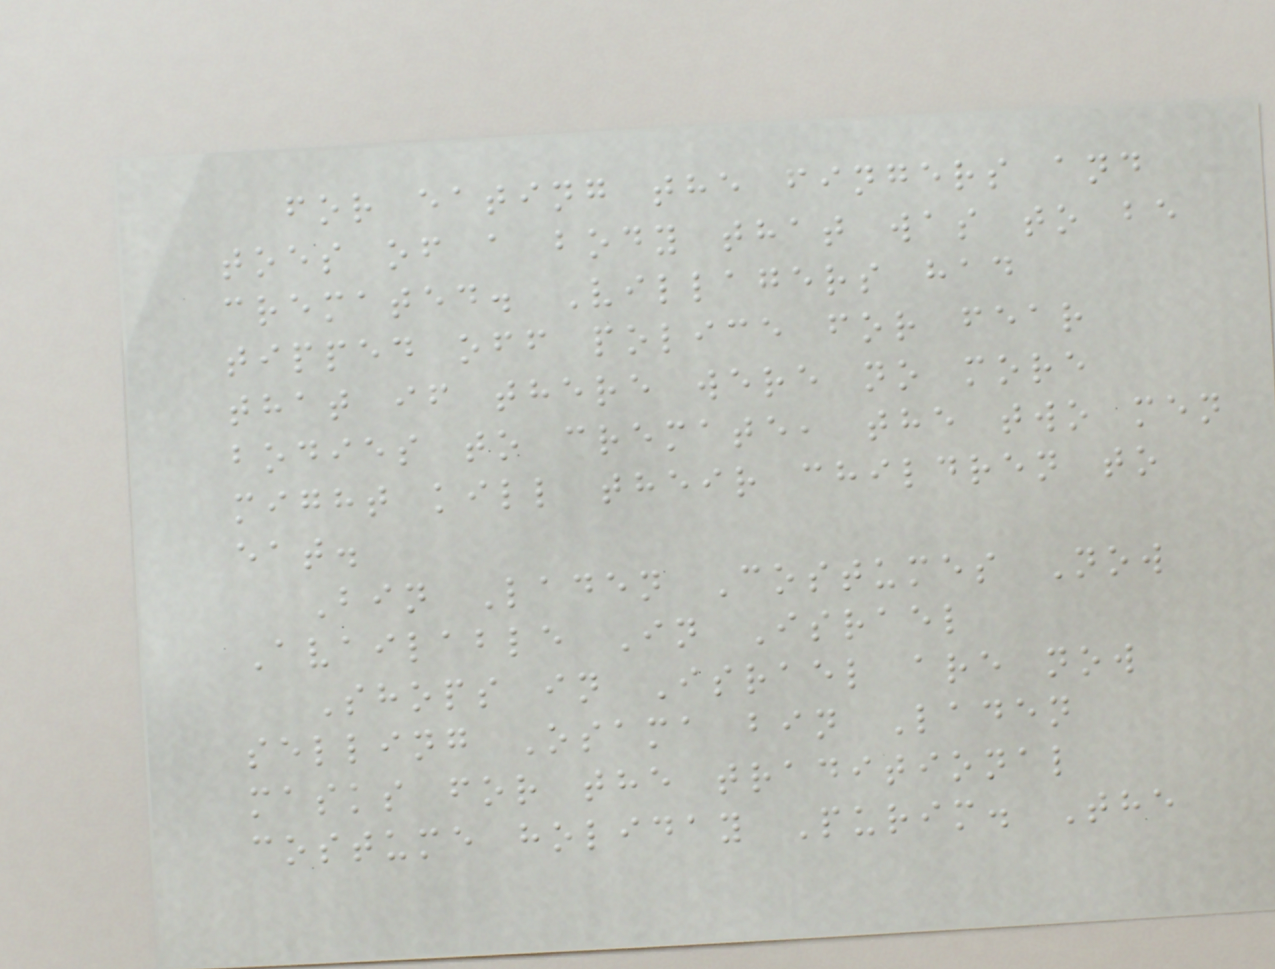for eating the fingers and
toes of a body that was to be
cremated. Villagers had
tipped off police for fear
that if there were no more
bodies to cremate, the two men
might kill their children to
eat.
Bin Laden Costumes Now
Available In Israel
Shops in Israel are now
selling Osama bin Laden
masks for the traditional
costume holiday Purim. The
